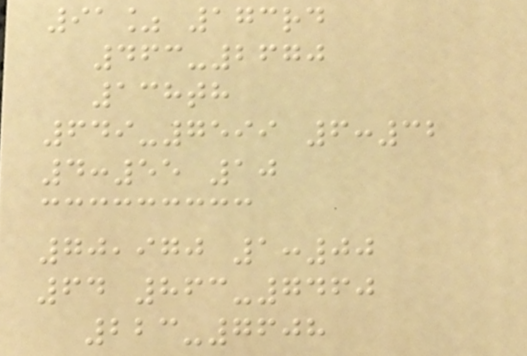91% 173rd
463-2670
138th
649-7599 6:32
4:55 10
70,970 1:00
64 863-7460
223-7608
